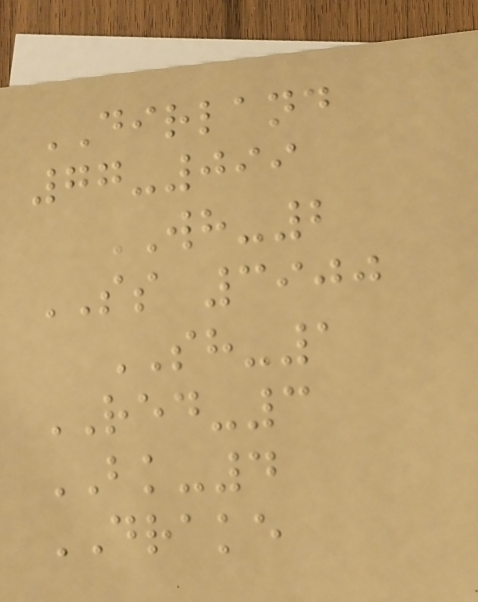DIRLAND
77-099
WH-2
SS 3900
SH-1
RED-3
BK-4
DRAKE
